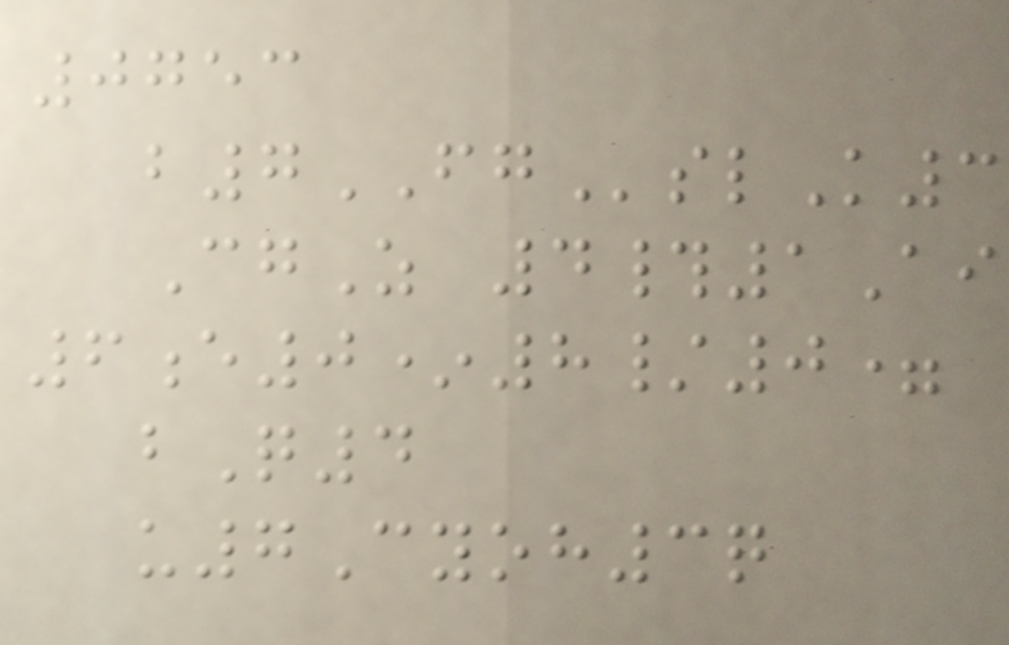0753
b7FGslK3
CgZ 4#1Ai
6e0*8/0=
bQ4
u7Cyoh3q
